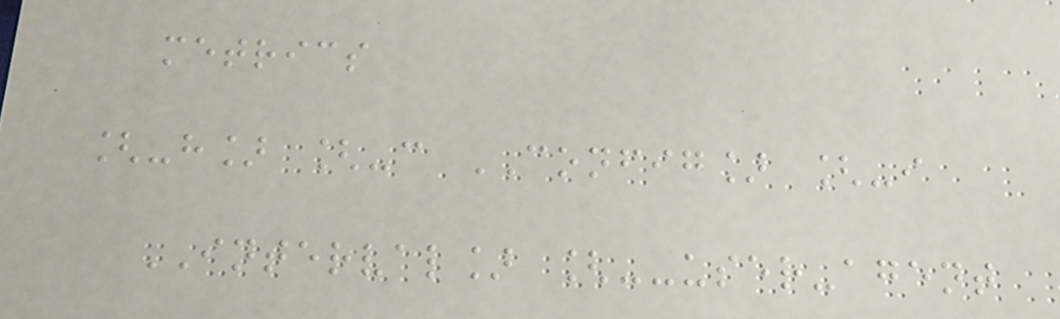metrics
[-h] [-c CONFIG] [-i
INTERVAL] [--user-agent
